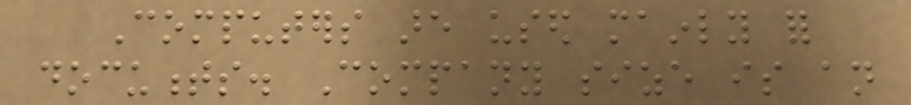Computers are used mainly for
documents. Company size is an
